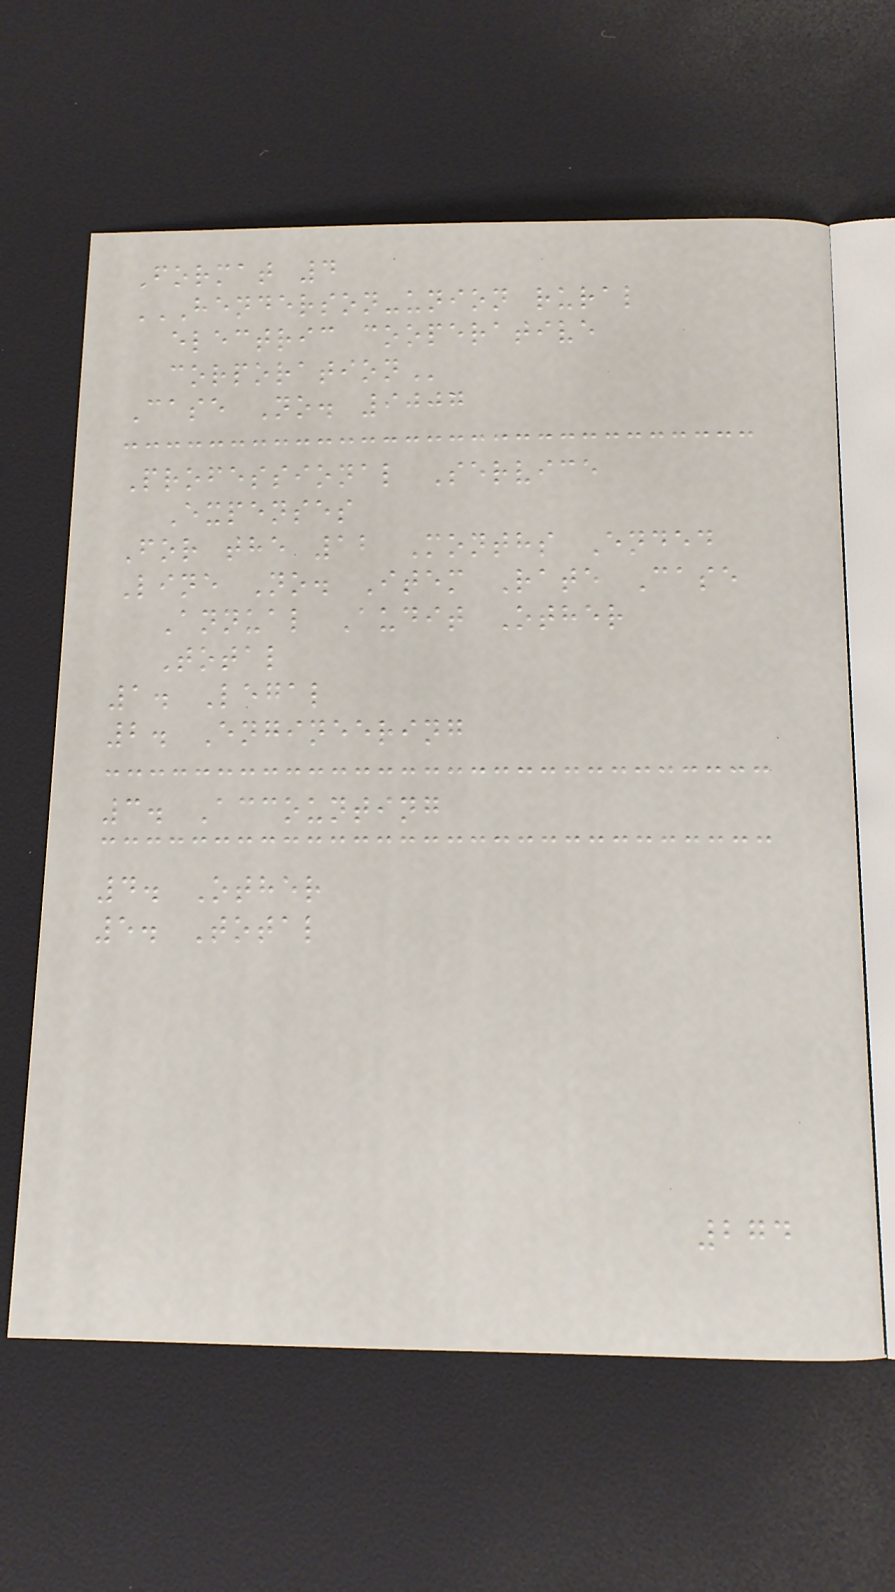Format 4
HENDERSON-UNION RURAL
ELECTRIC COOPERATIVE
CORPORATION
Case No. 9007
Professional Service
Expenses
For the 12 Months Ended
Line No. Item Rate Case
Annual Audit Other
Total
1. Legal
2. Engineering
3. Accounting
4. Other
5. Total
274
